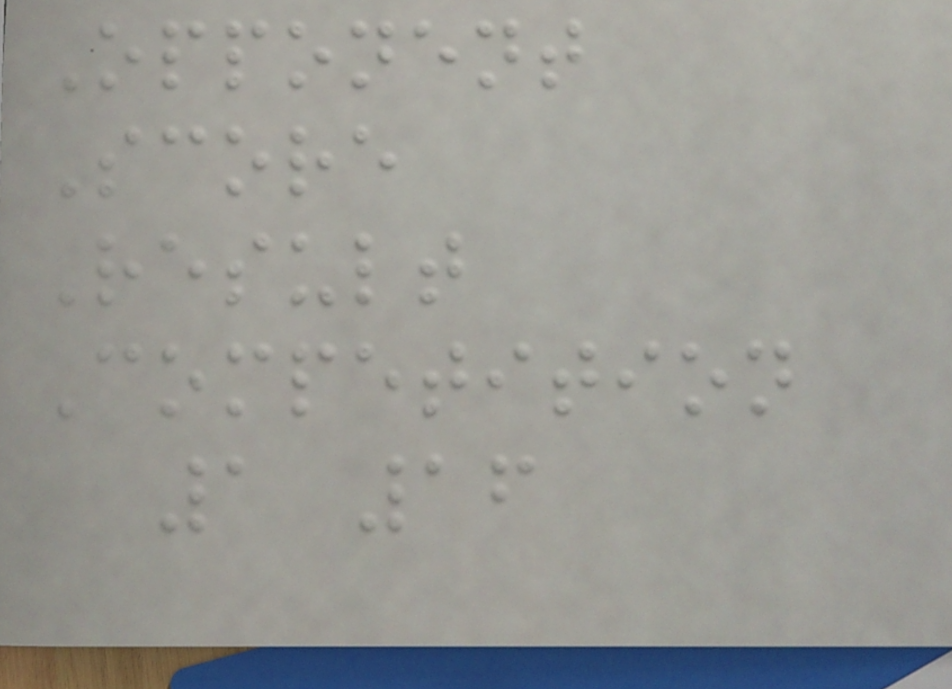Opponent
Score
Result
Competition
1 16
